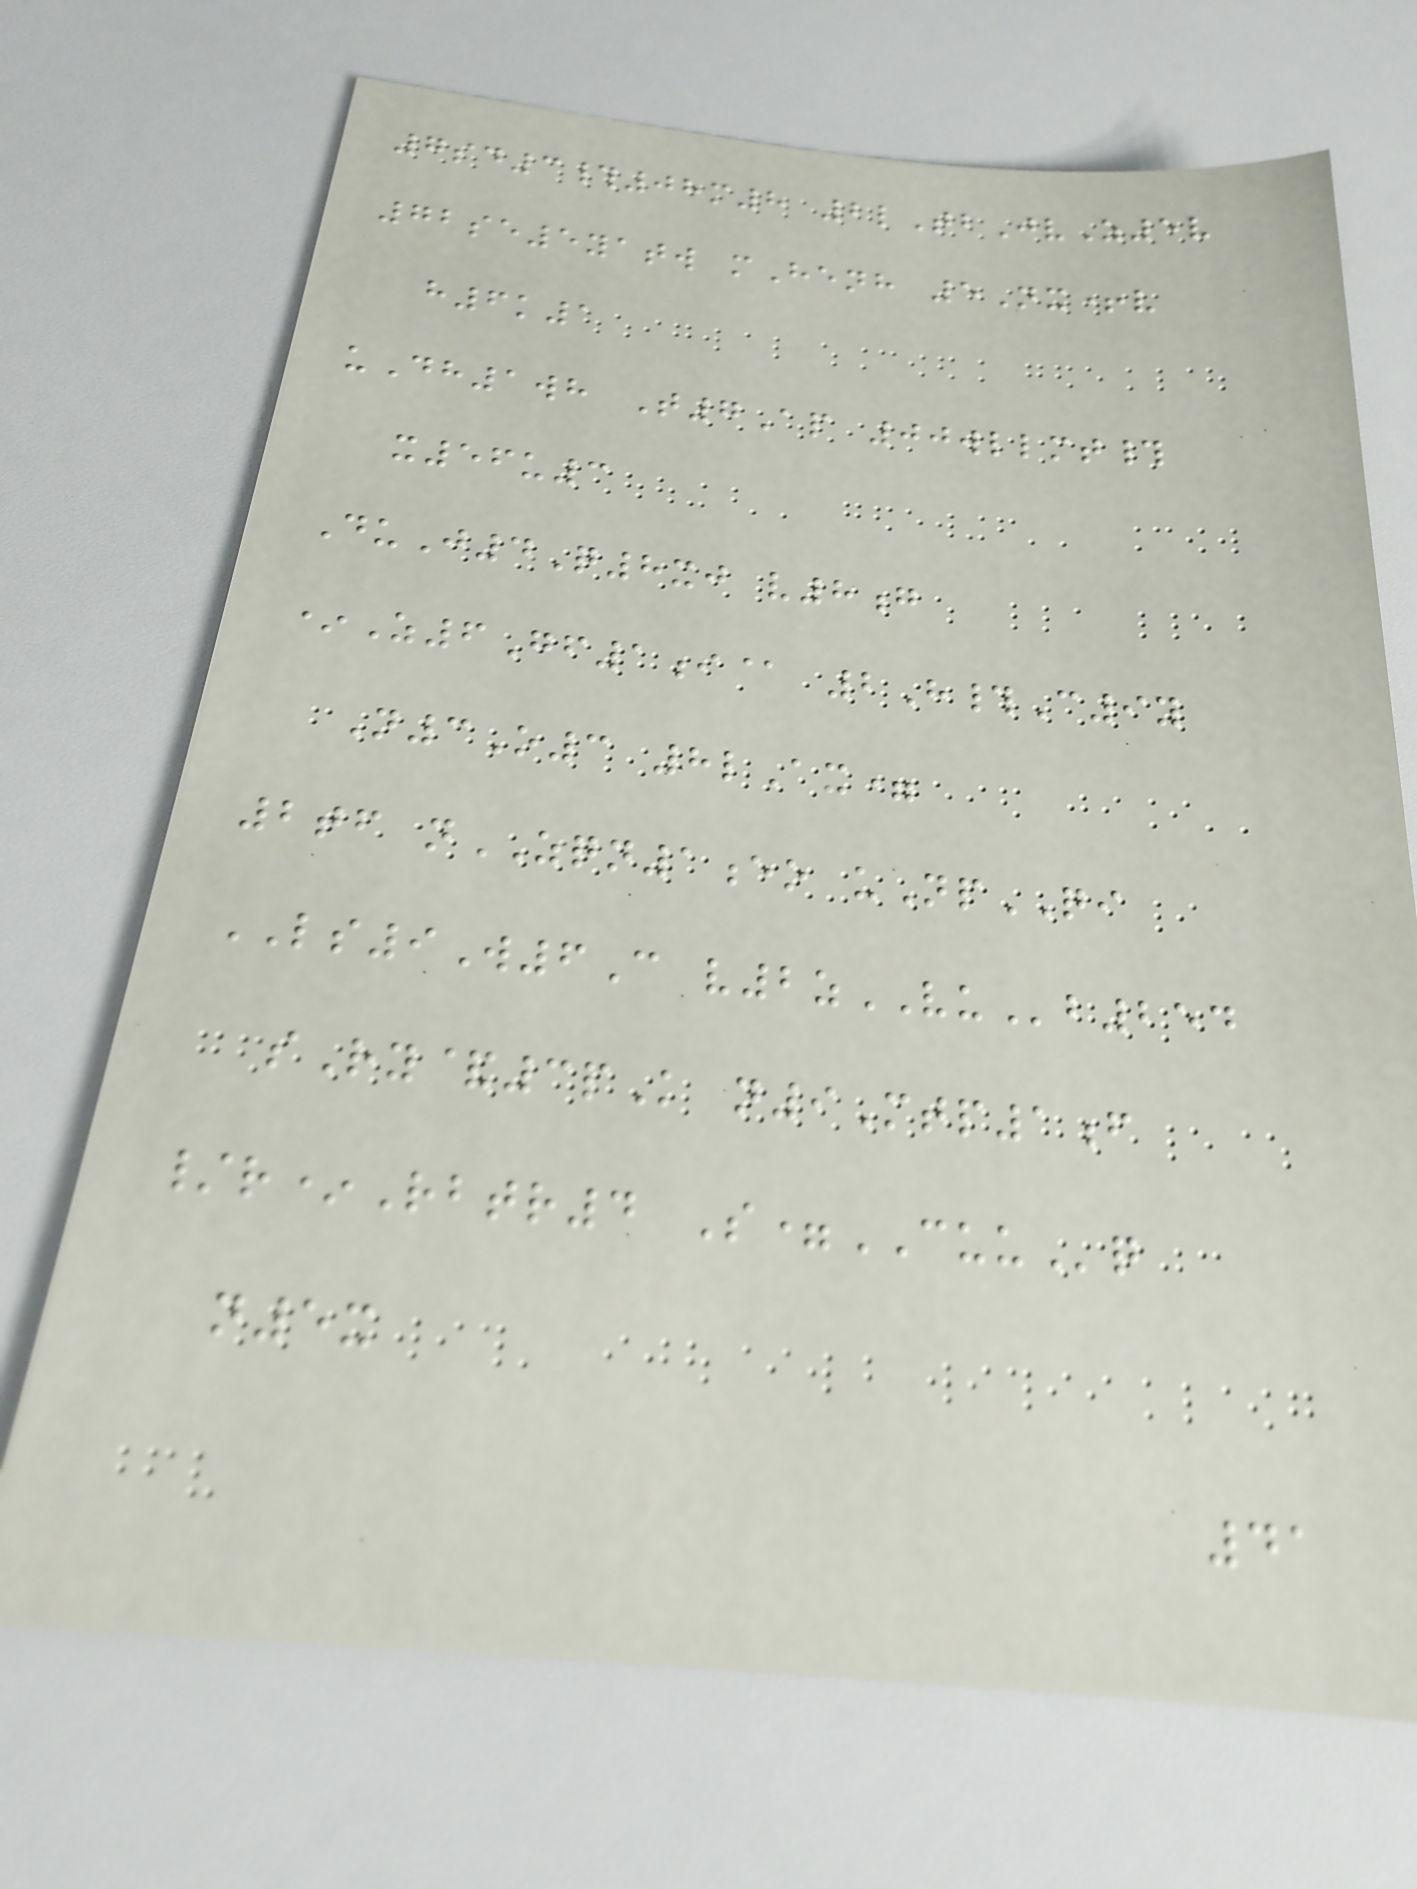7sd3#08m8 2lTbJvZ5v
72se5yatw mHenh 5Nx+v
h6k1
uDh1wh T7Ap 00wllmt#
x56u3
DuJ4Q8xj v8g
*Z6Gf1i@ 2H#C9y
N3O3 8lAx=
2tf nZQN1eo uNpQI
LS9W6C v2zVUb254
sRy&3pK n9Mtp1f
/r*Rbtr4 S=CUUq
n5x
41
